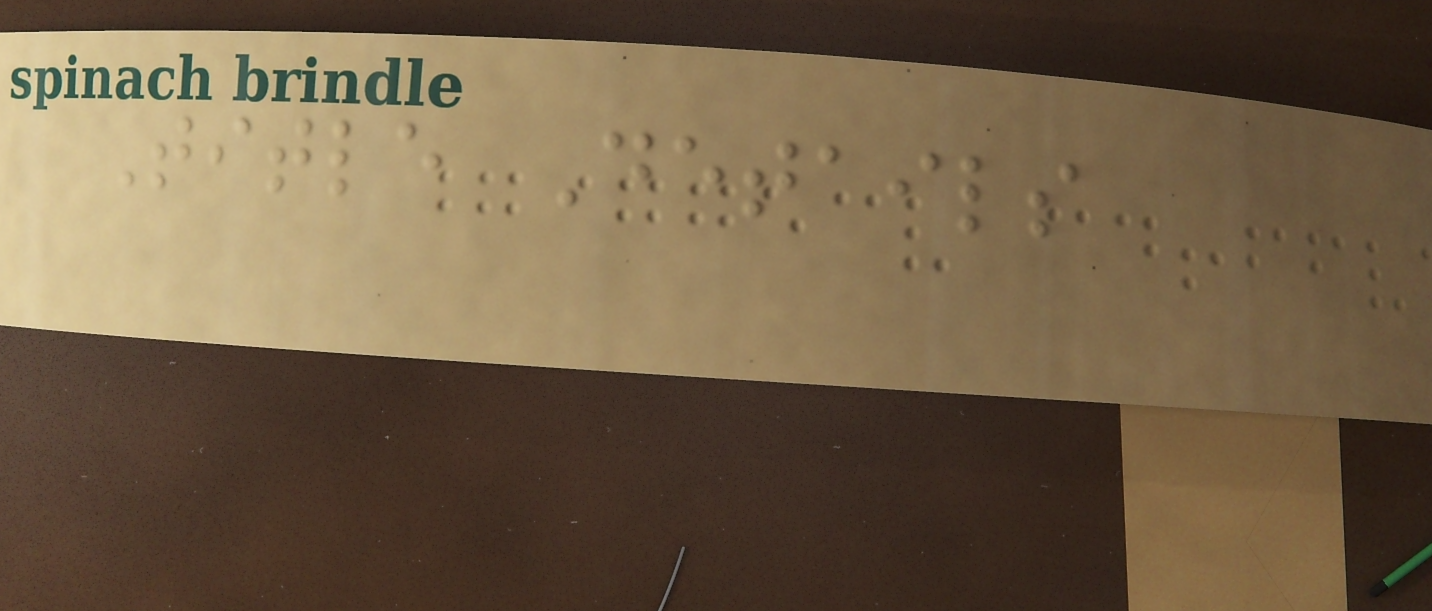Title Details
